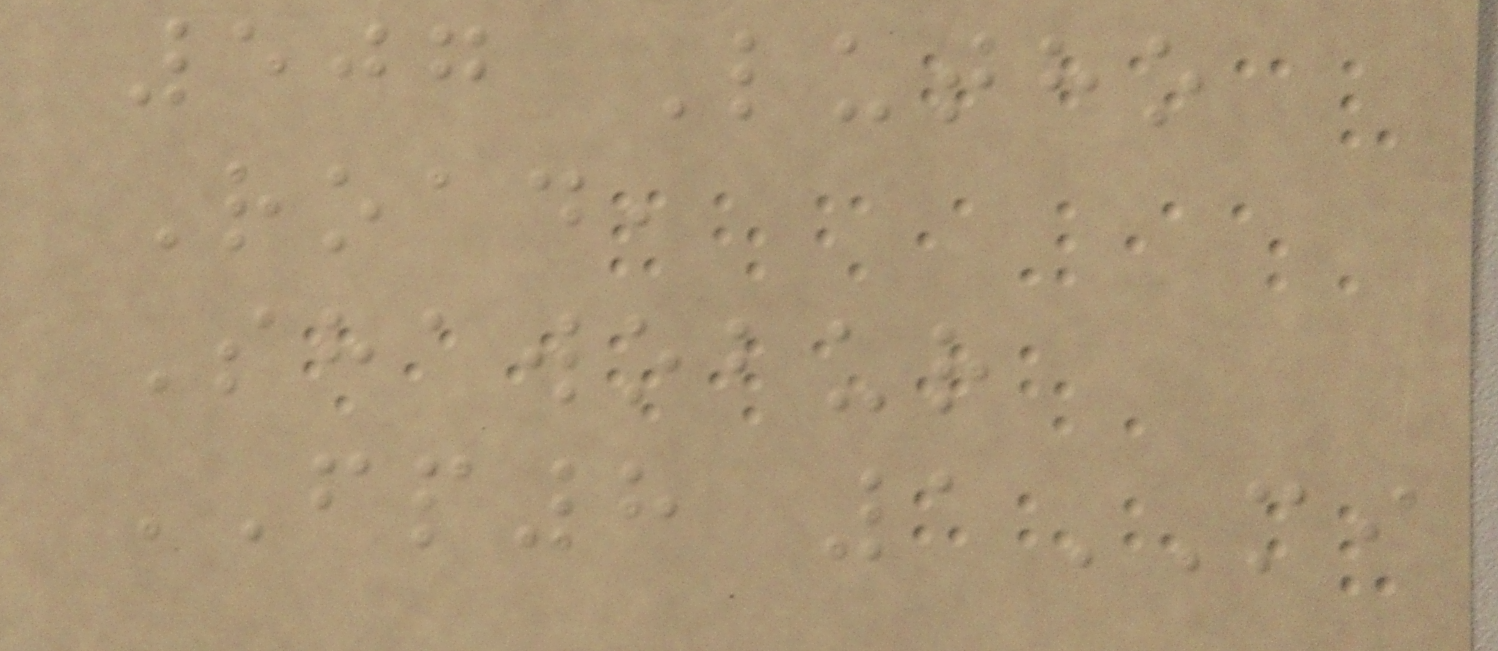507 Lutho
Road,
Shawobur
FP8 1MI
